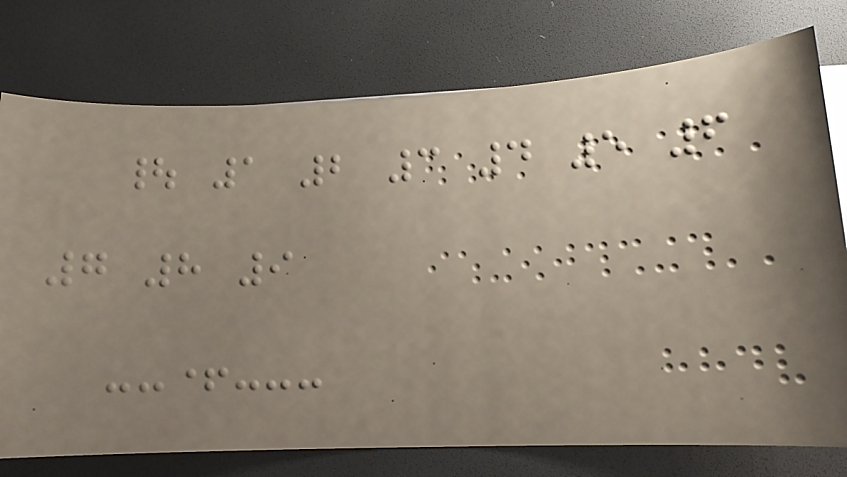| 1 2 3 4 5 6
7 8 9
--+---
